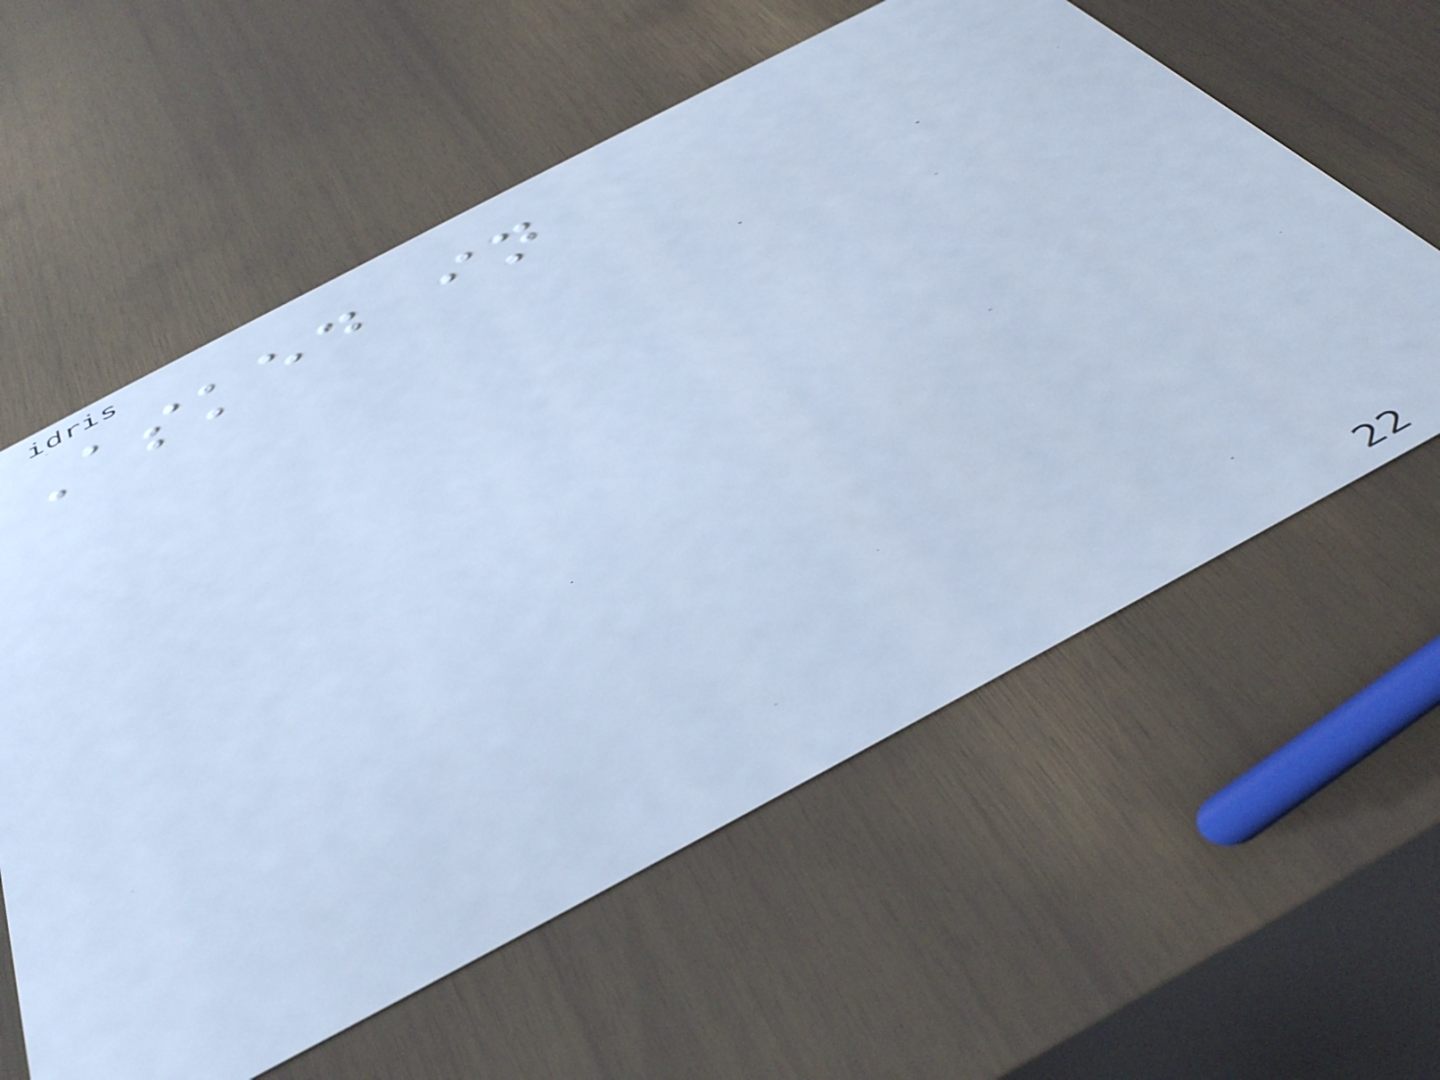Asked in
